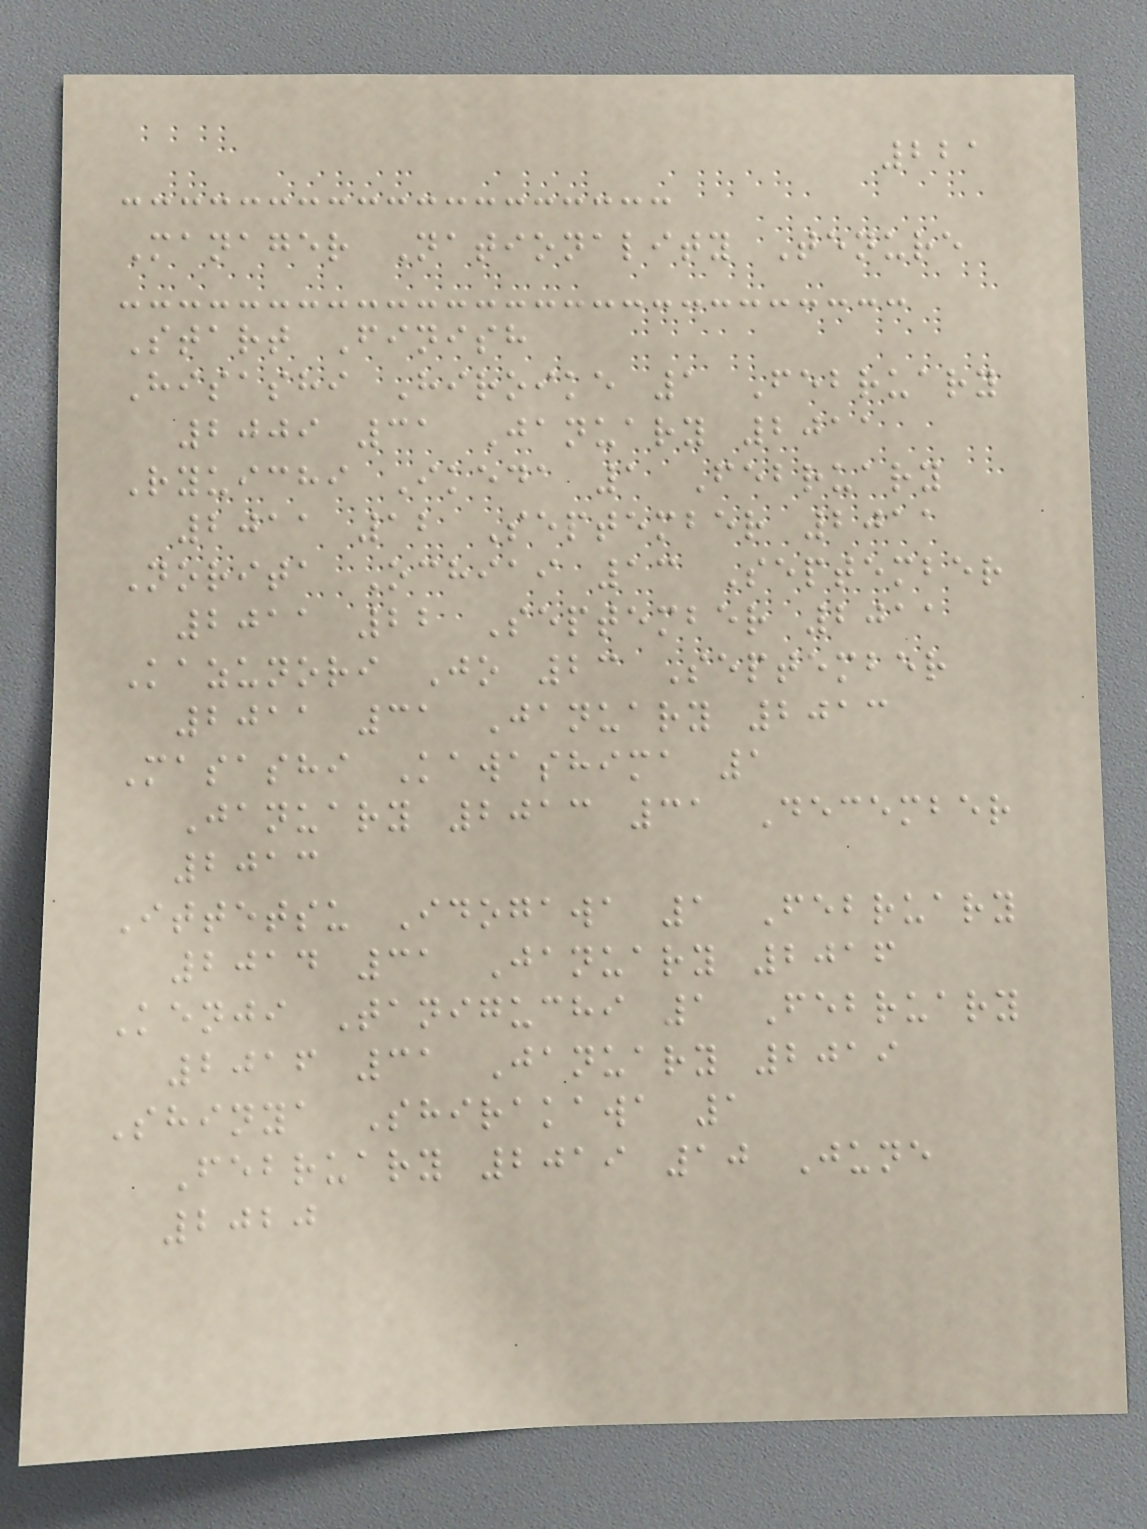221
Manager Nationality Tenure
Start Finish
Hisashi Hiroike 1 February
2009 31 January 2011
Ryuichi Ikeda 1 February
2011 12 September 2011
Norita Ochiai 13 September
2011 22 September 2011
Kazunori Jo 23 September
2011 31 January 2013
Masashi Kawashima 1
January 2013 31 December
2013
Ittetsu Idogawa 1 February
2014 31 January 2016
Kenji Taniguchi 1 February
2016 31 January 2019
Shinya Shirakawa 1
February 2019 10 June
2020
